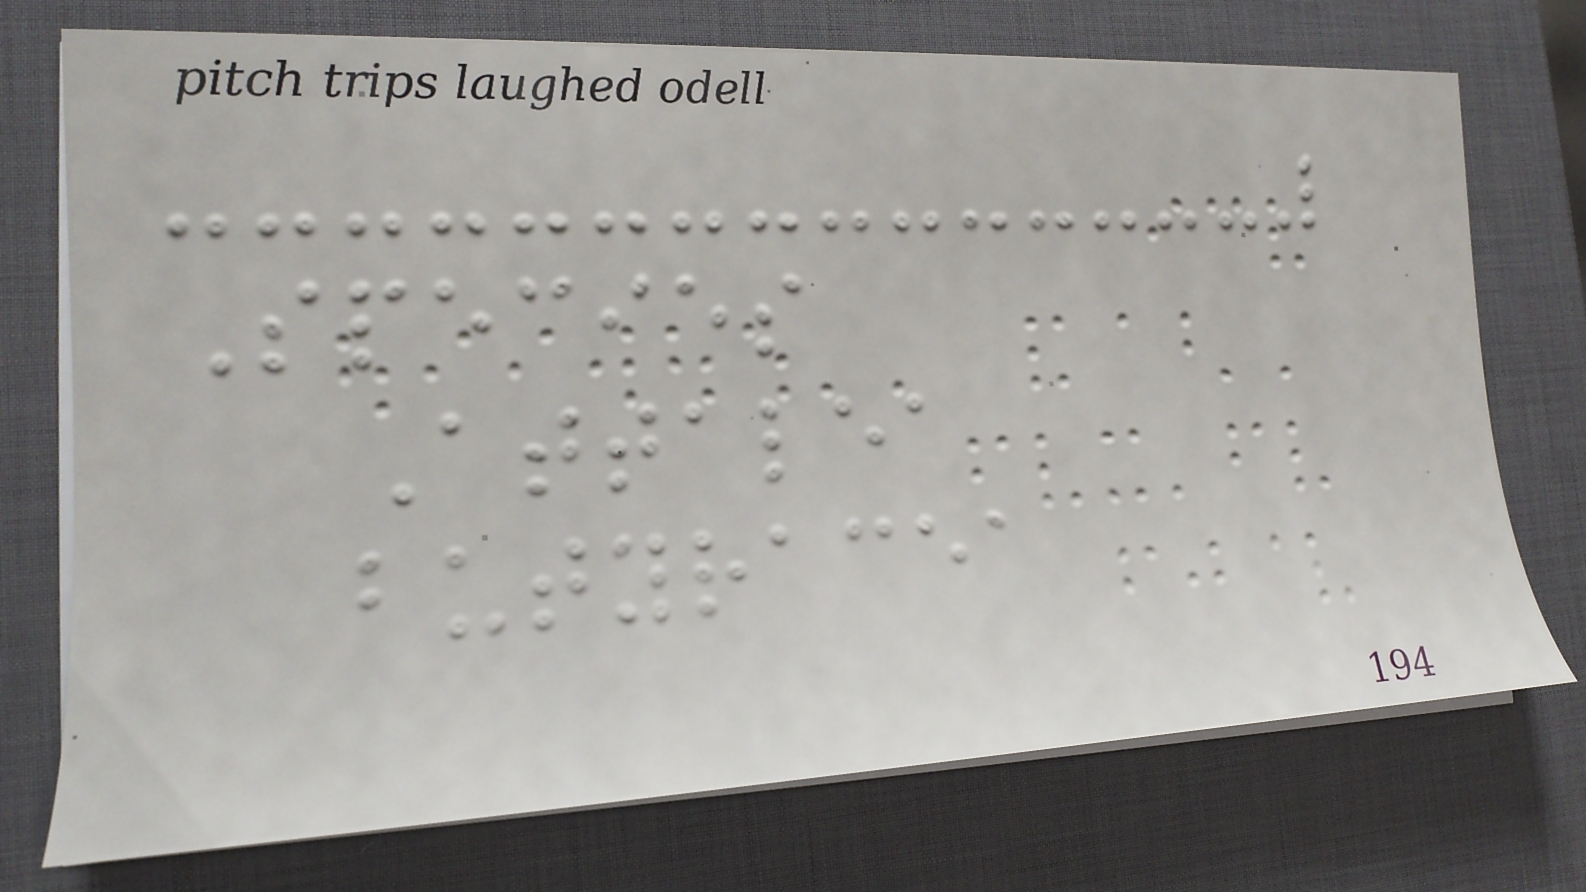Species
Attalea
butyracea
